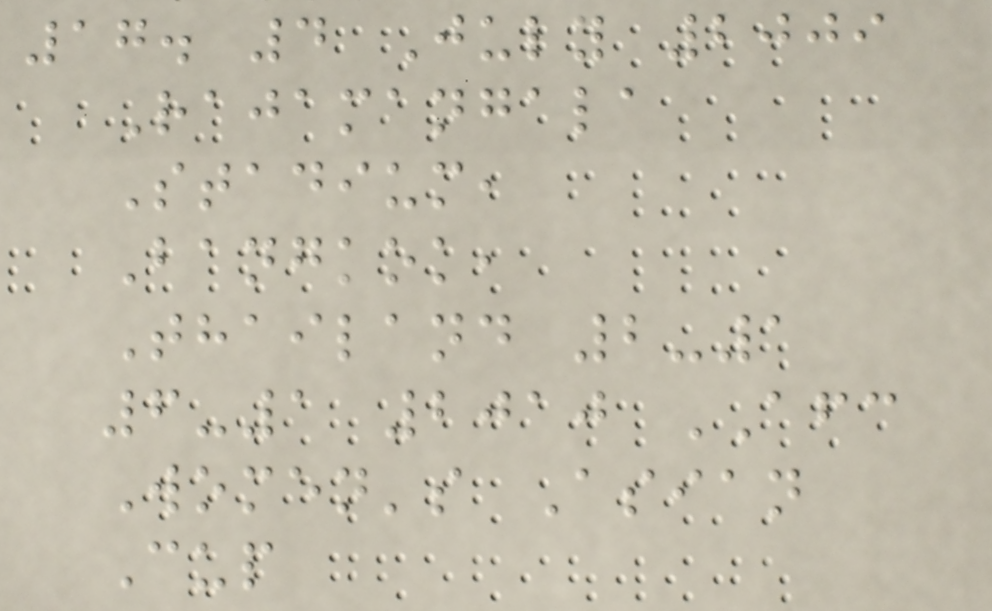17. 4 July 2009
Rajamangala
Stadium,
Bangkok,
Thailand 2-1
6-1 2010 AFC
Women's Asian
Cup
